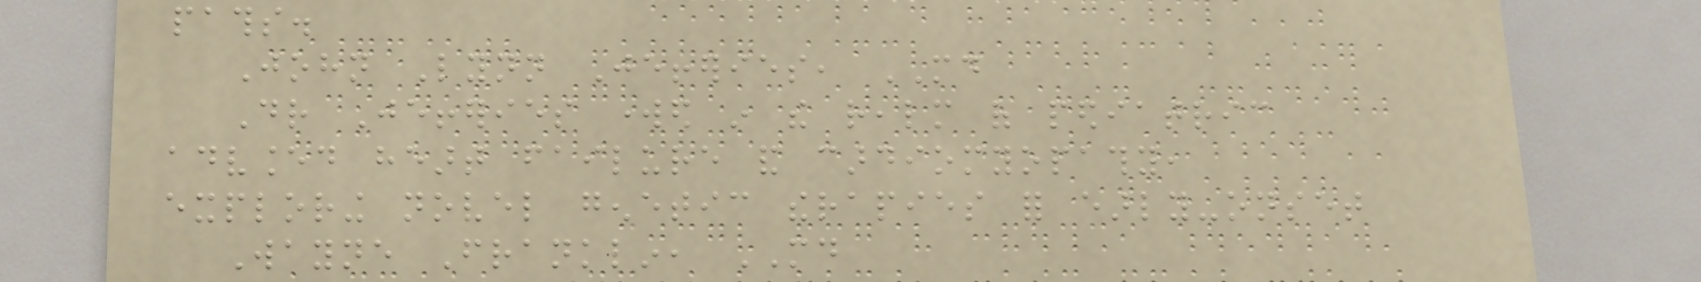paths.
John Lynn Jefferies, MD
Dr Jefferies worked in the realm of pediatric
advanced heart failure and cardiomyopathy,
exploring novel genetic therapies for early-onset
Wayne Franklin, MD
